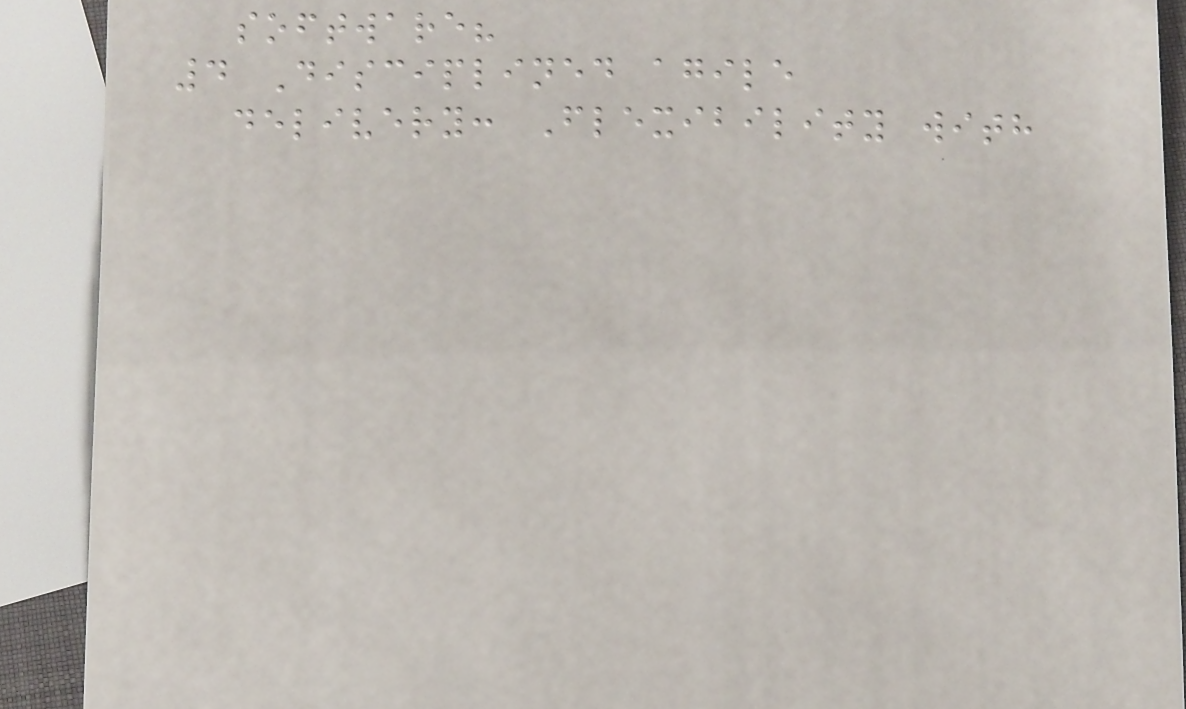software?
4 Disciplined agile
delivery: Flexibility with
